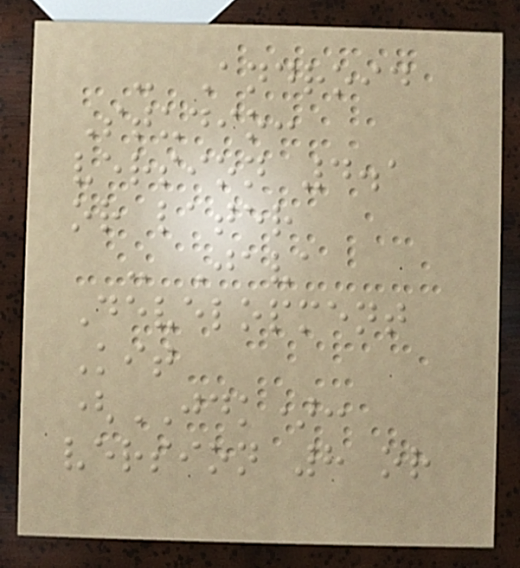- Android
Studio:
version 4.1
or later
- Java
Development
Kit
(JDK):
version 8 or
